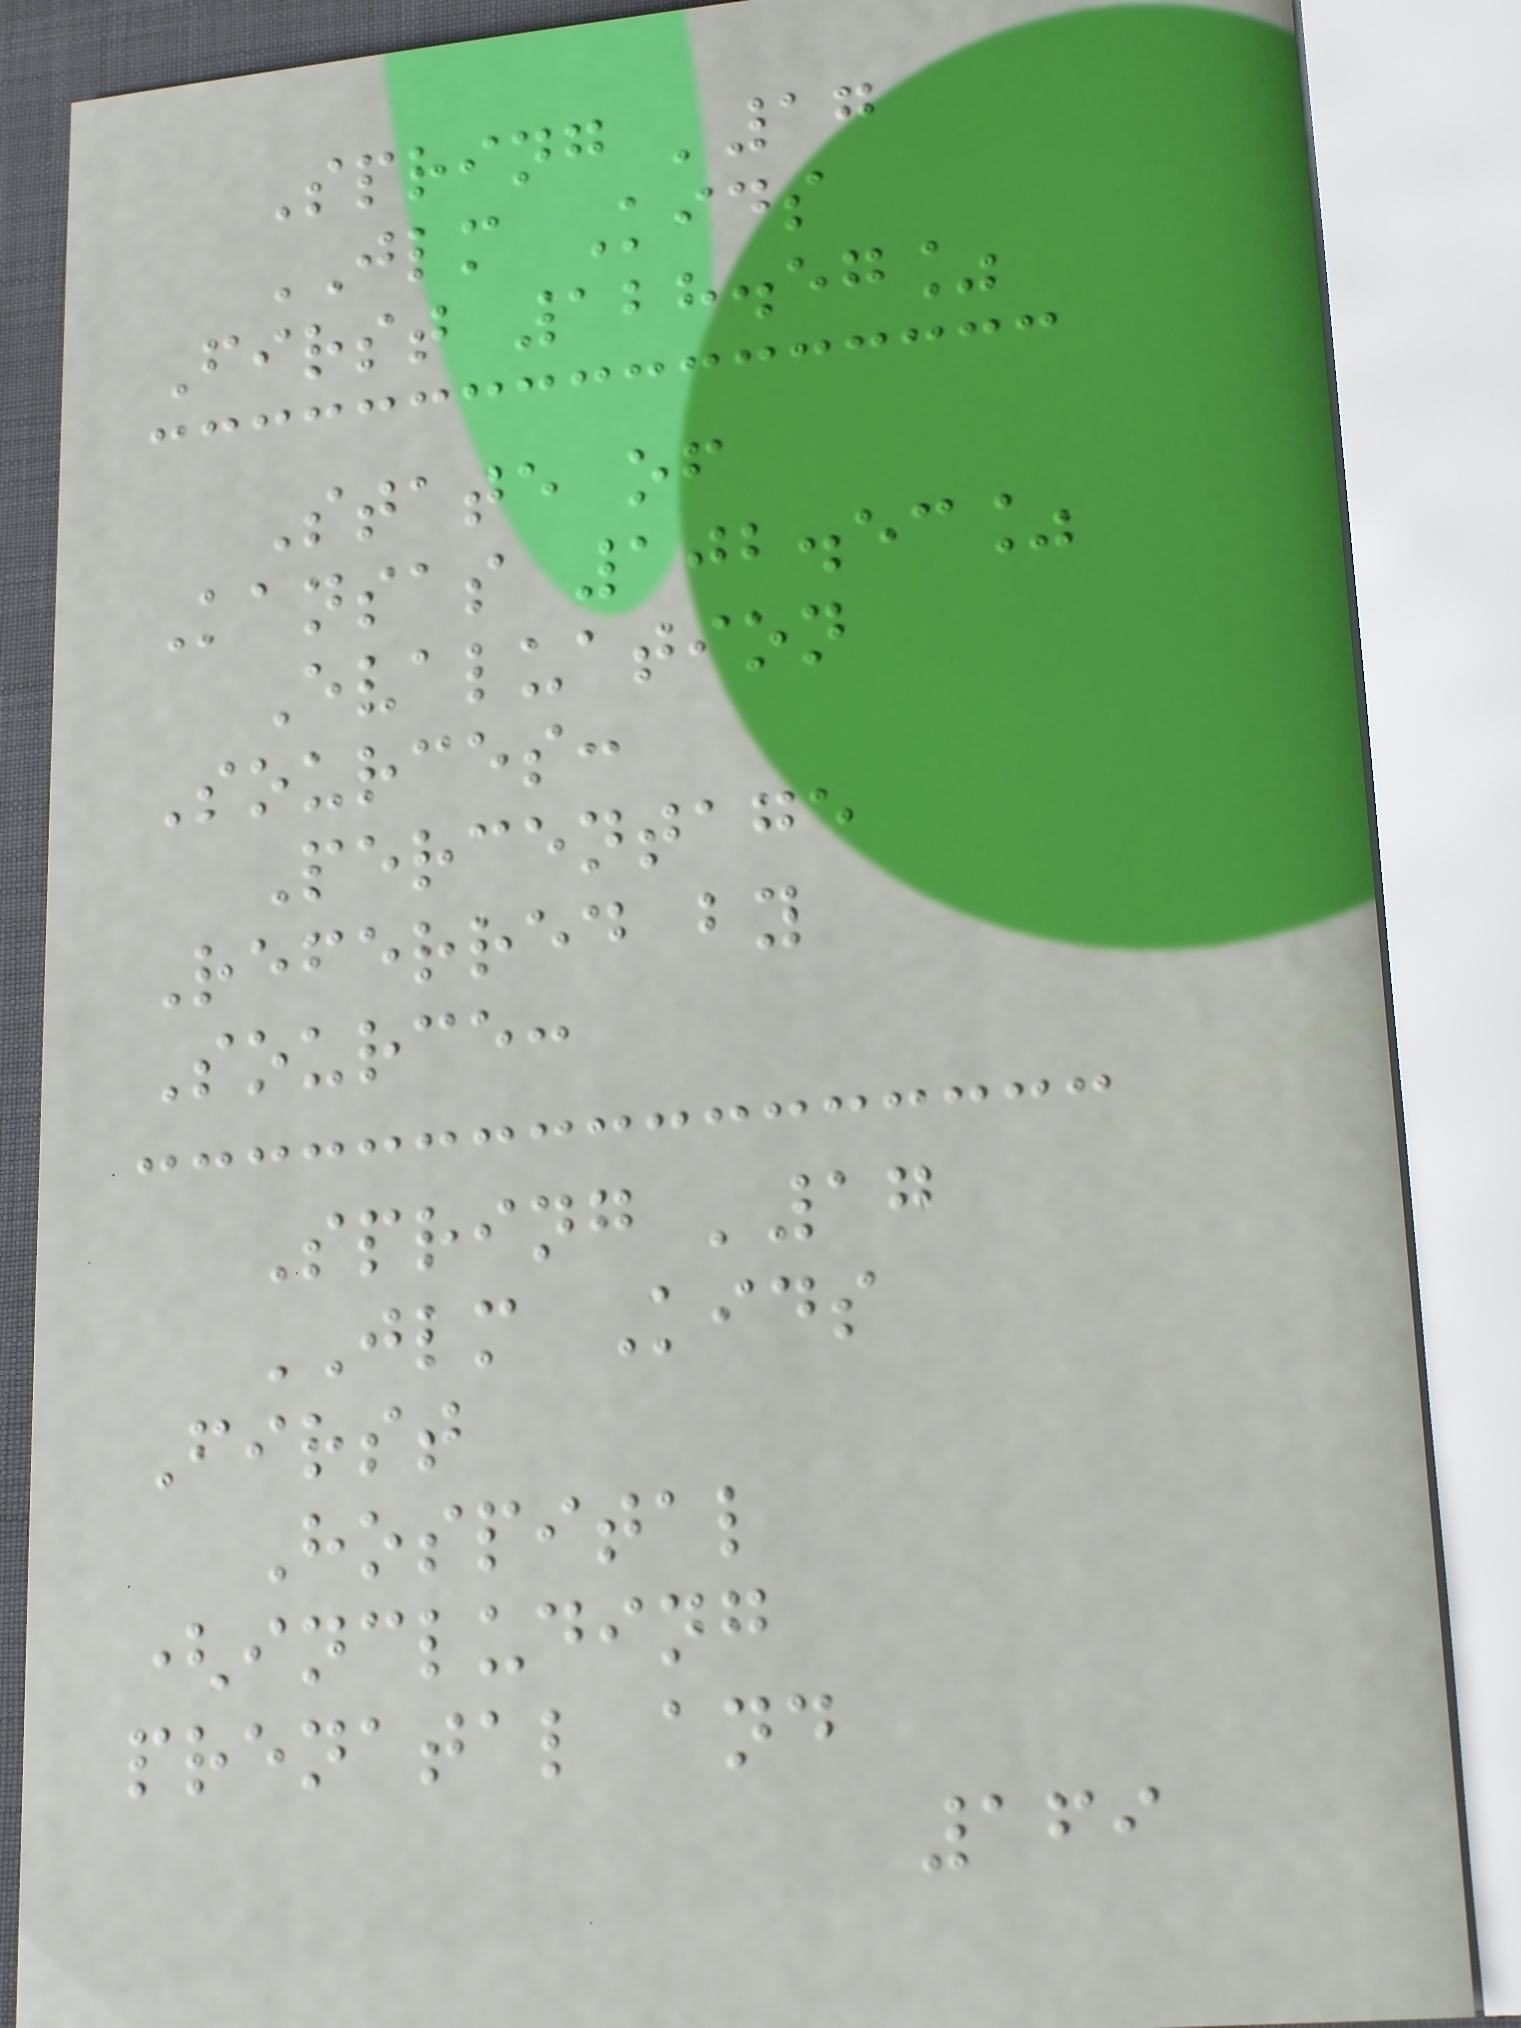Spring '17
JLM Kids
First 128.57%
State of
Kansas 102.53%
Evaluation
Sources:
Percentage
Referred by
Source:
Spring '17
JLM Kids
First
Hospital
(including
prenatal and
169
